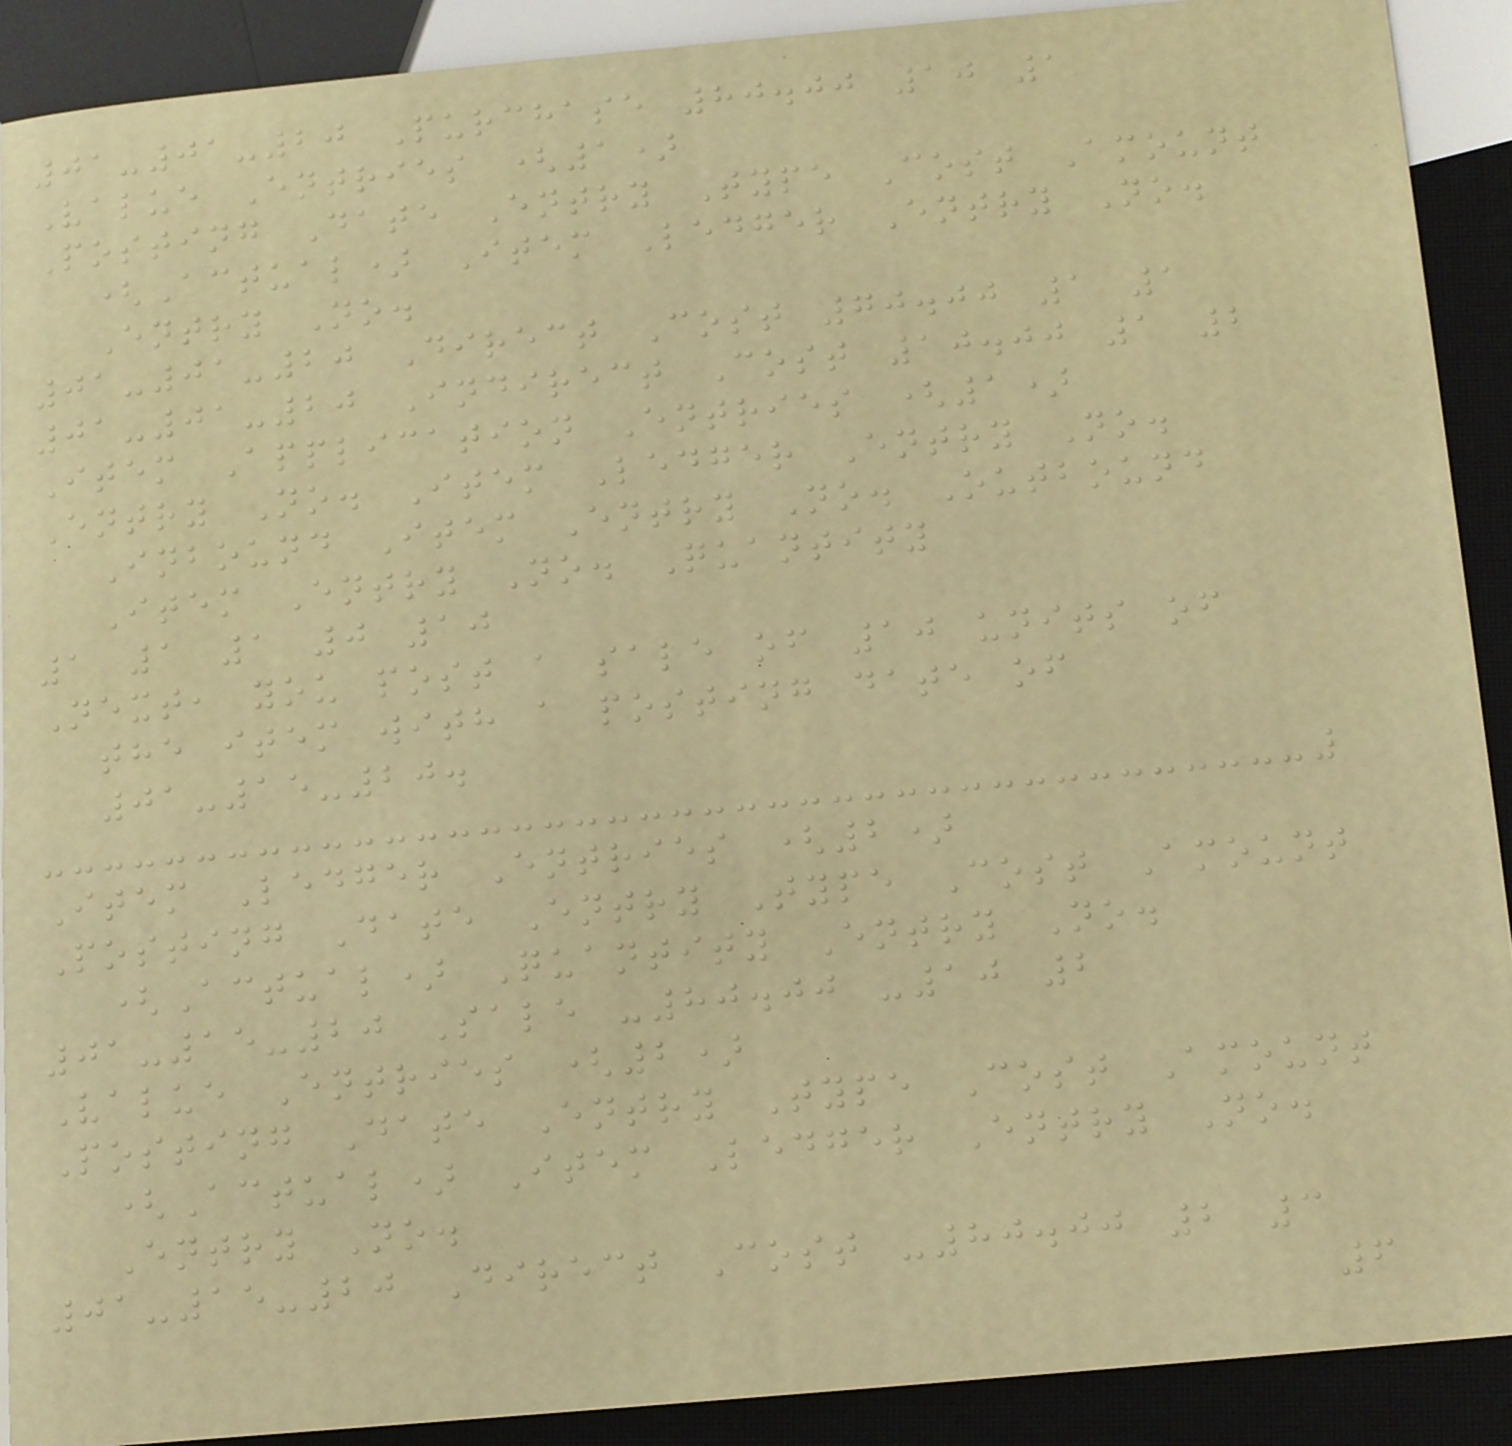01-01-20 Purchase 80.00 10 1
Value Entries (1)
Posting Date Entry Type Cost Amount
(Actual) Item Ledger Entry No.
Entry No.
01-01-20 Direct Cost 70.00 1 1
01-01-20 Indirect Cost 10.00 1 2
Item Application Entries (1)
Entry No. Item Ledger Entry No.
Inbound Item Entry No. Outbound
Item Entry No. Quantity
1 1 1 0 10
Next, you post a sale of 10 units of
the item with a posting date of
01-15-20.
Item Ledger Entries (2)
Posting Date Entry Type Cost Amount
(Actual) Quantity Entry No.
01-15-20 Sale -80.00 -10 2
Value Entries (2)
Posting Date Entry Type Cost Amount
(Actual) Item Ledger Entry No.
Entry No.
01-15-20 Direct Cost -80.00 2 3
6
